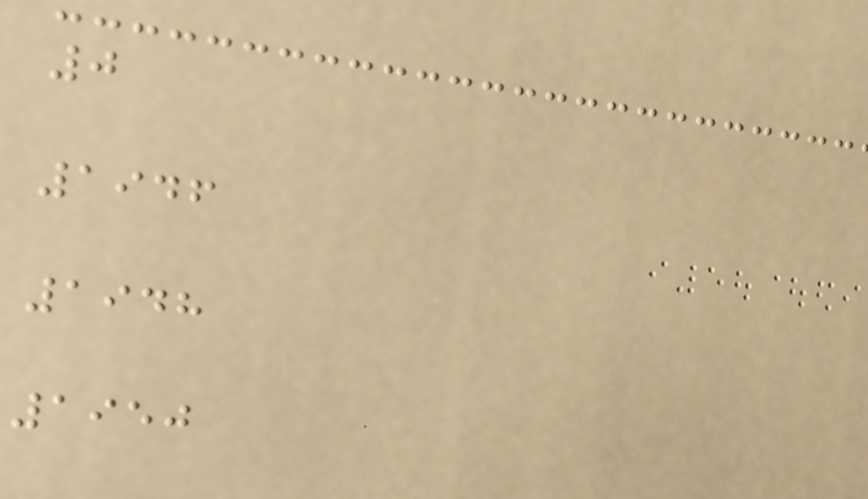0
1946
1948
1950
